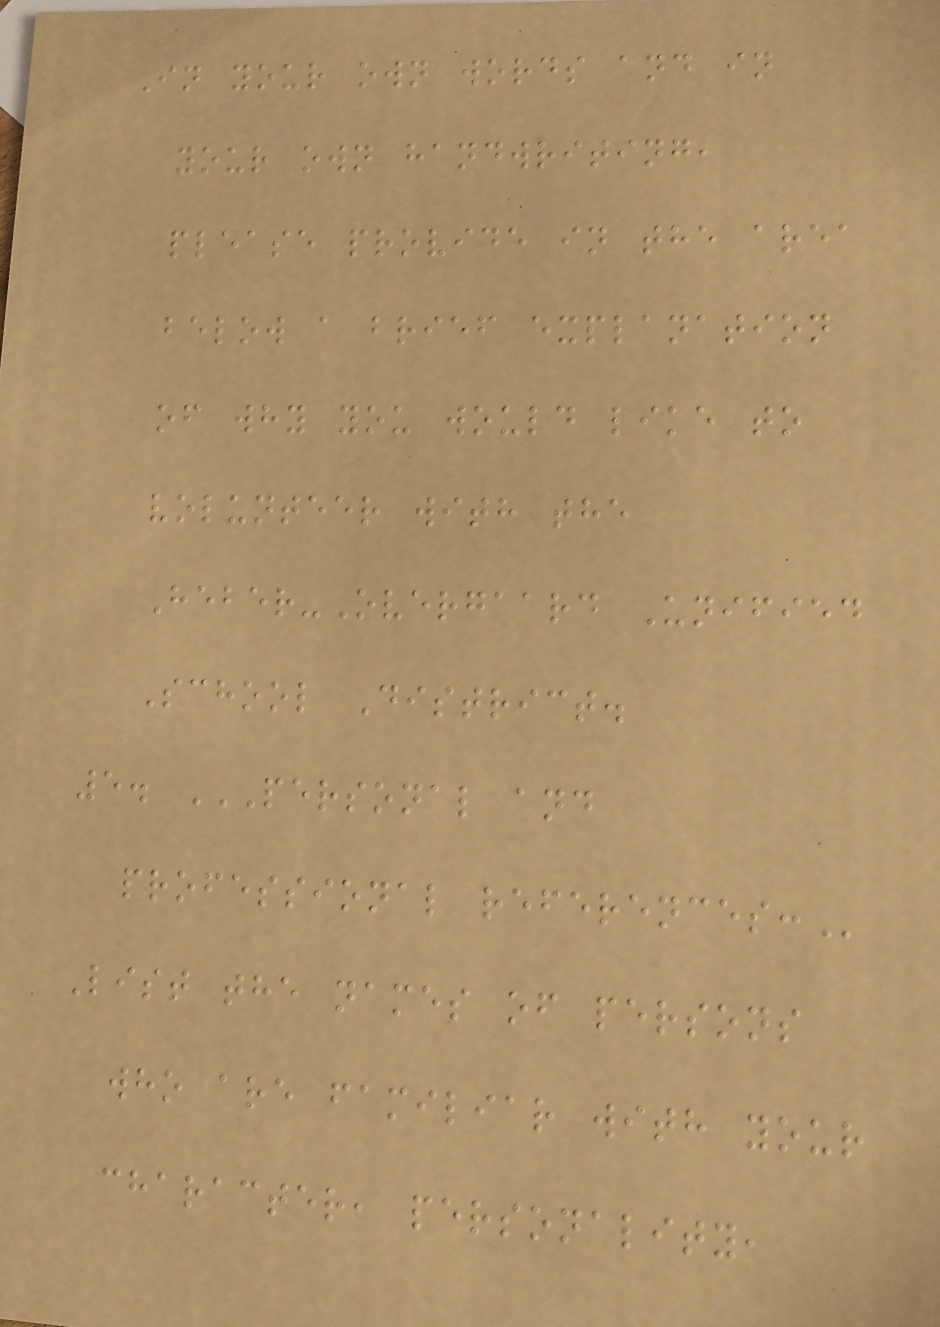In your own words and in
your own handwriting,
please provide in the area
below a brief explanation
of why you would like to
volunteer with the
Heber-Overgaard Unified
School District.
5. PERSONAL AND
PROFESSIONAL REFERENCES:
List the names of persons
who are familiar with your
character, personality,
